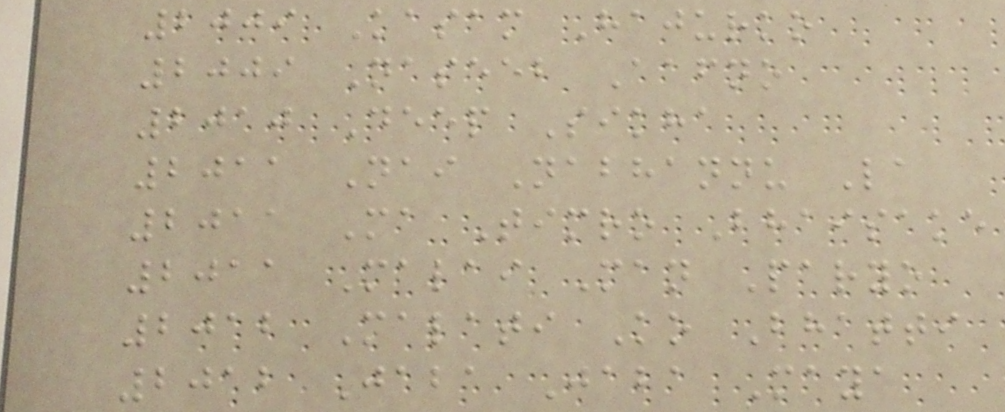2009 Kasam Hajurko
2009 Naseeb Aafno
2010 Deep Sikha
2011 Nai Nabhannu La
2011 Ma Timro Bhaisake
2011 Malai Man Paryo
2012 Malati Ko Bhatti
2012 Jaba Jaba Maya
